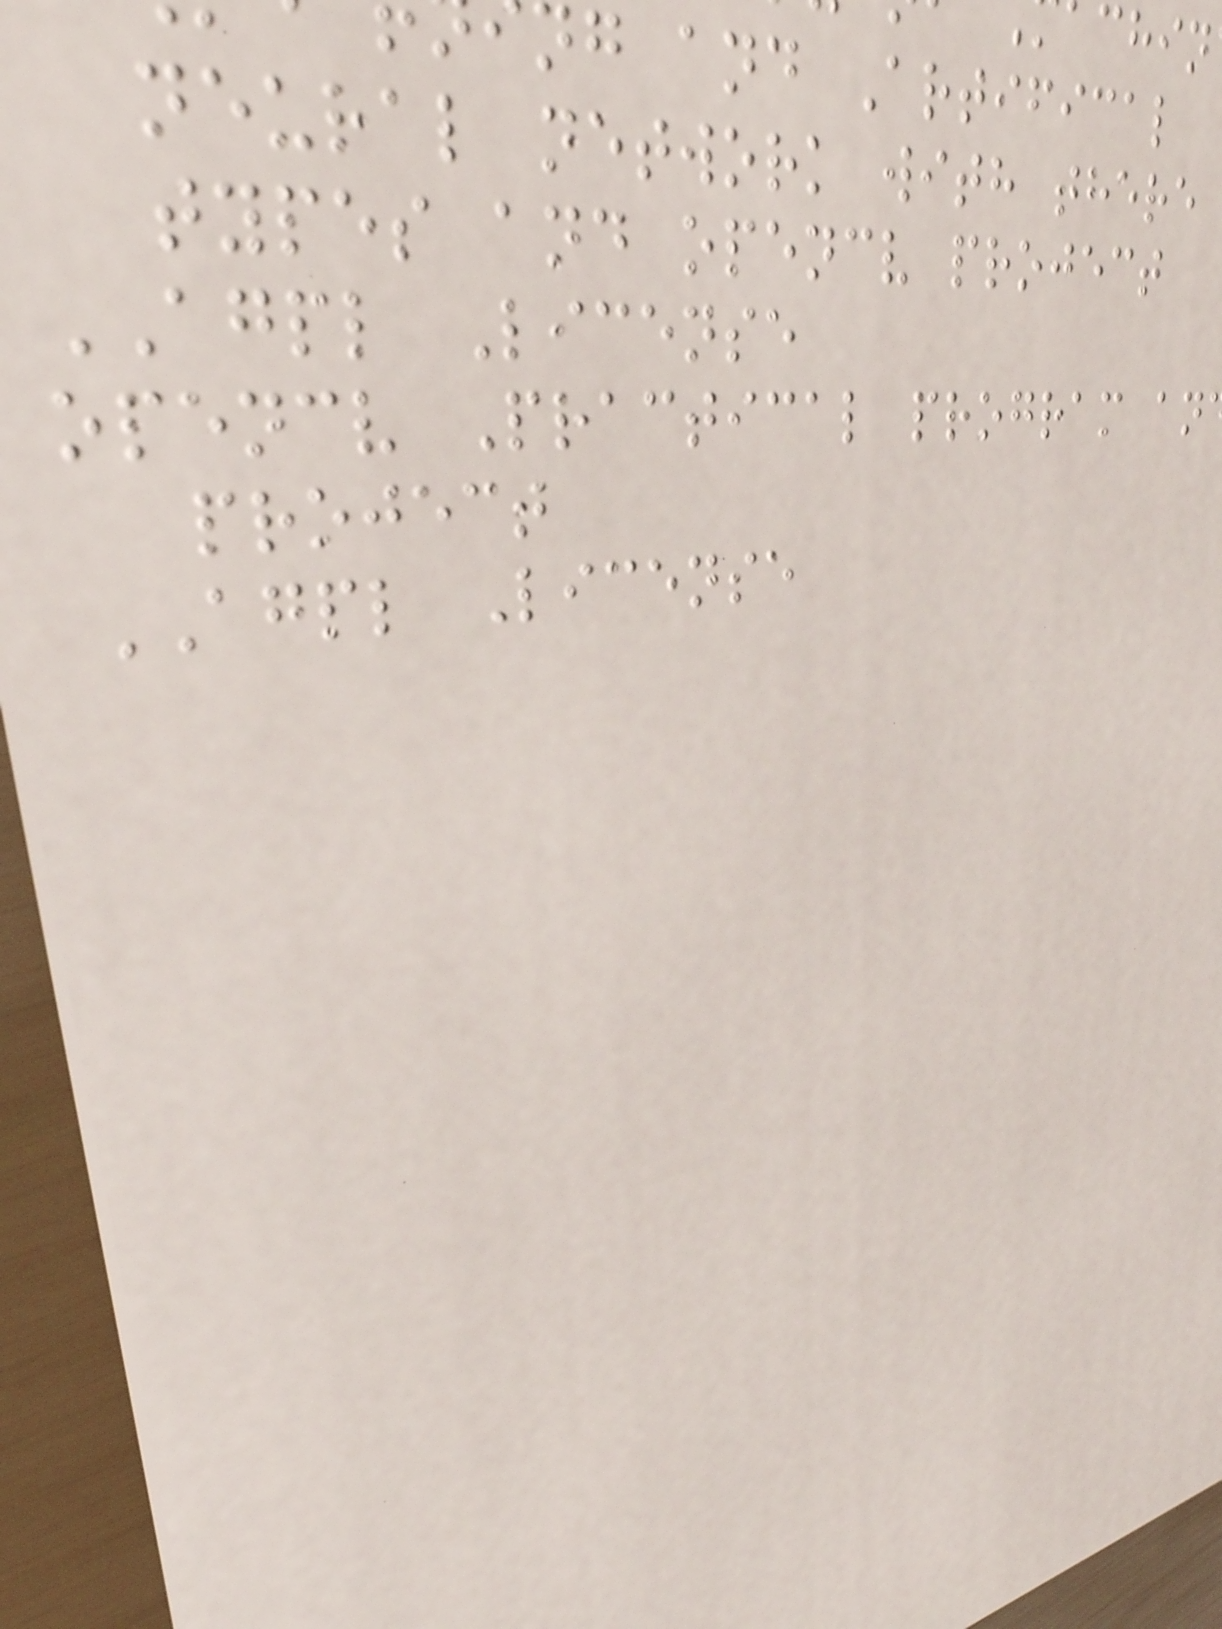ng and Artifical
neural network with there
types and opencv project
AGPL License
opencv Practical program an
project
AGPL License
